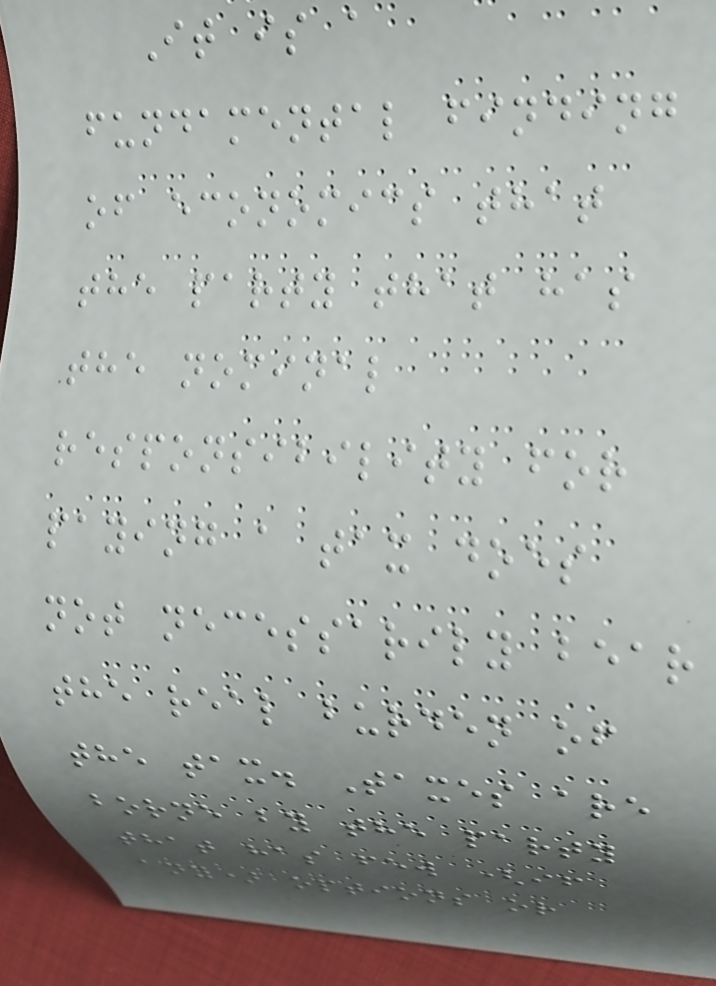It is a
fundamental finding
of economics that
the party that has
the nominal
responsibility for
paying a tax does
not necessarily bear
the real burden of
the tax. Taxes are
borne by the party
that has few (if
any) options or
